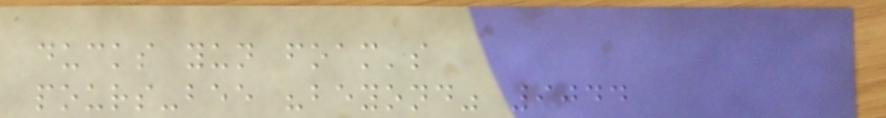ducks yun foam's
pours-bee "beyond" 9044
